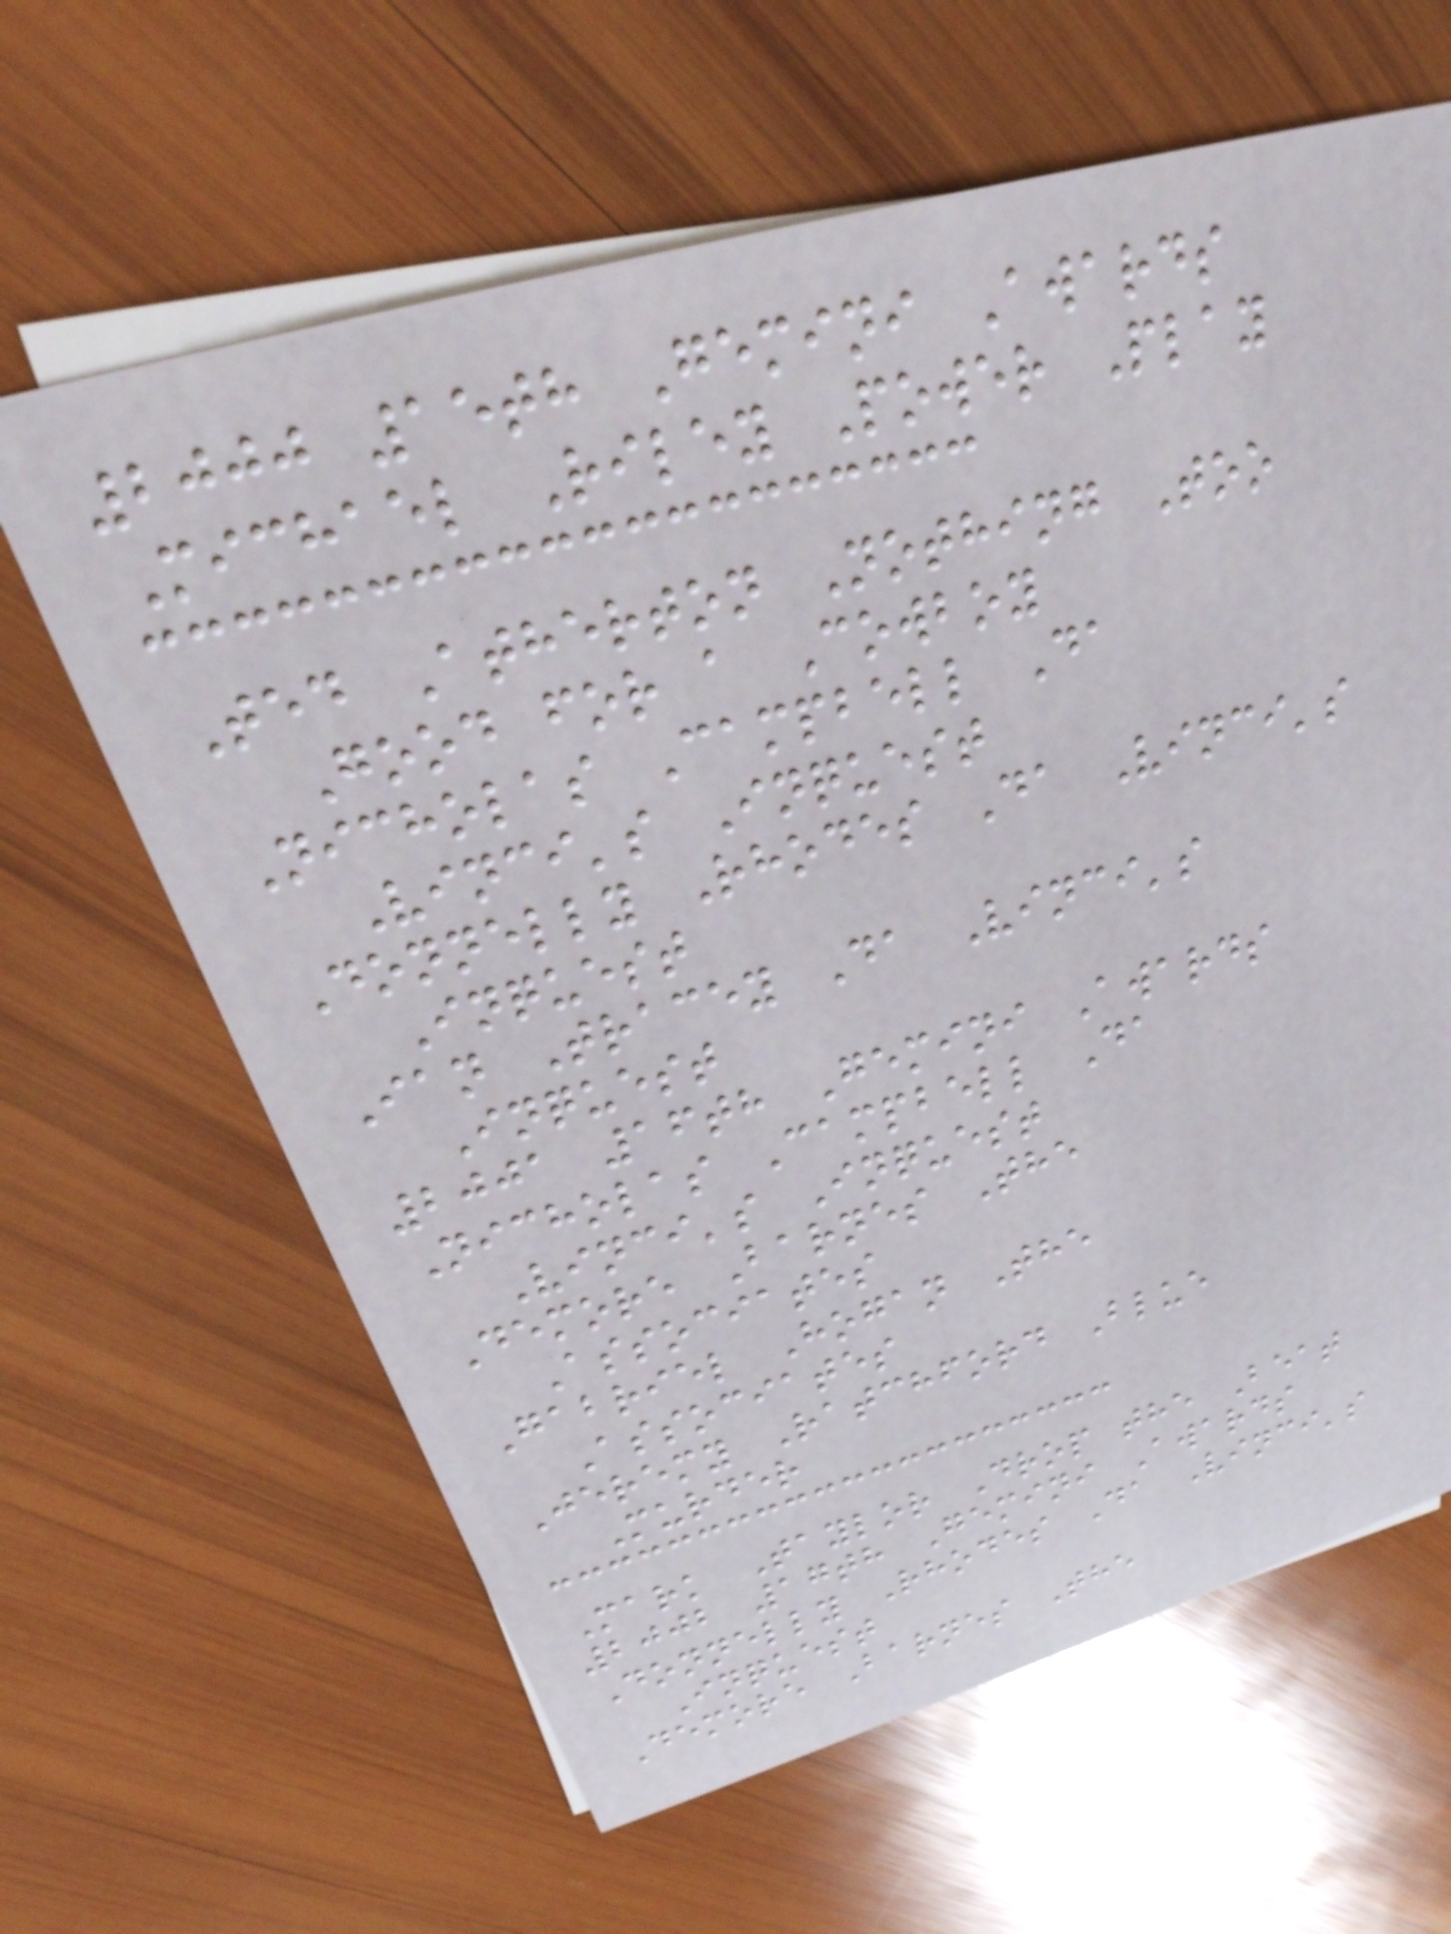2000 15th Gemini Awards
Michael Riley Power Play
Ted Atherton Nothing Too
Good for a Cowboy
Nicholas Campbell Da
Vinci's Inquest
Donnelly Rhodes Da Vinci's
Inquest
Ian Tracey Da Vinci's
Inquest
2001 16th Gemini Awards
Nicholas Campbell Da
Vinci's Inquest
Demore Barnes The
Associates
Gabriel Hogan The
Associates
Jeremy Ratchford Blue
Murder
Mark Taylor Drop the Beat
2002 17th Gemini Awards
Donnelly Rhodes Da Vinci's
Inquest
Demore Barnes The
